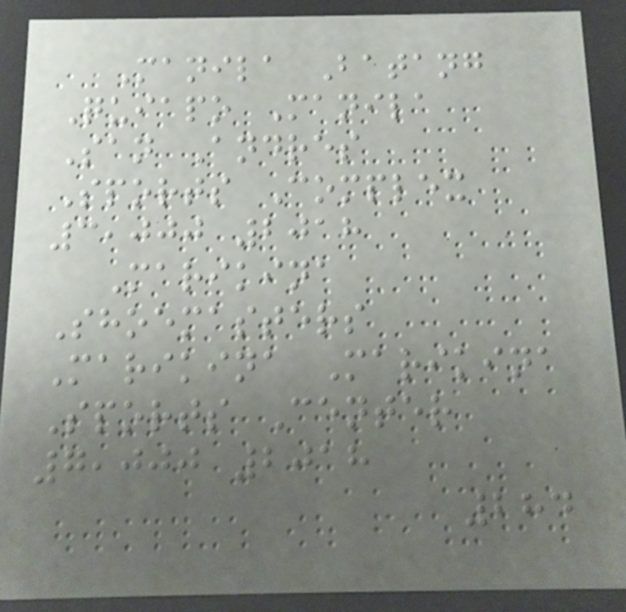Manila Batang
Quiapo Manila
San Andres
Sports Complex
3,000 2018
Marikina
Shoemasters
Marikina Marikina
Sports Center
7,000 2018
284
